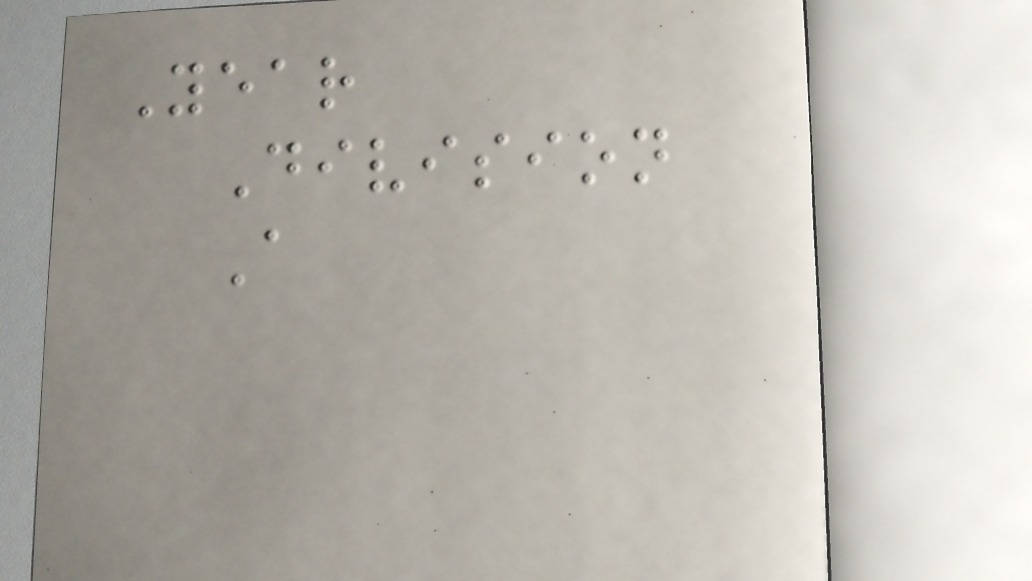Year
Division
A
